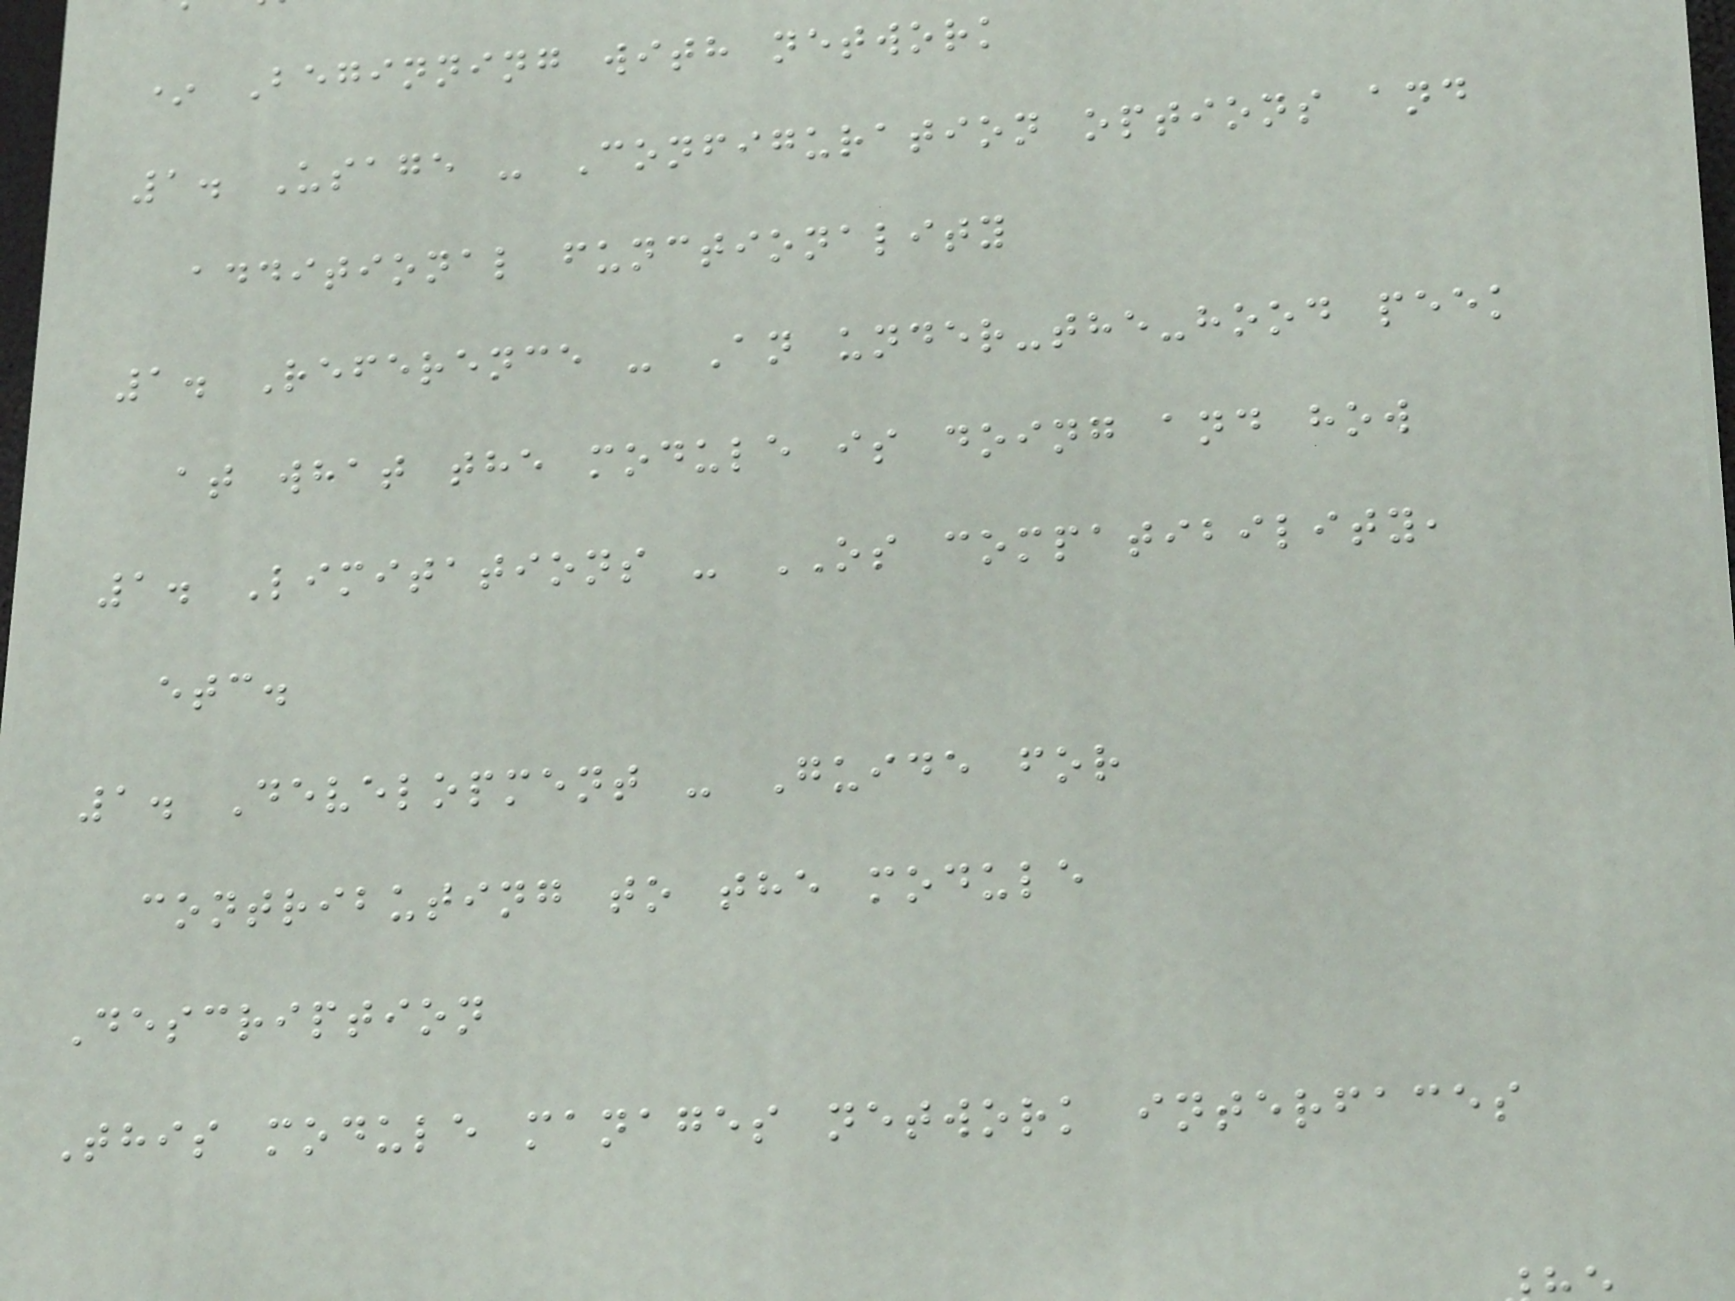* Beginning with network
1. Usage - Configuration options and
additional functionality
1. Reference - An under-the-hood peek
at what the module is doing and how
1. Limitations - OS compatibility,
etc.
1. Development - Guide for
contributing to the module
Description
This module manages network interfaces
